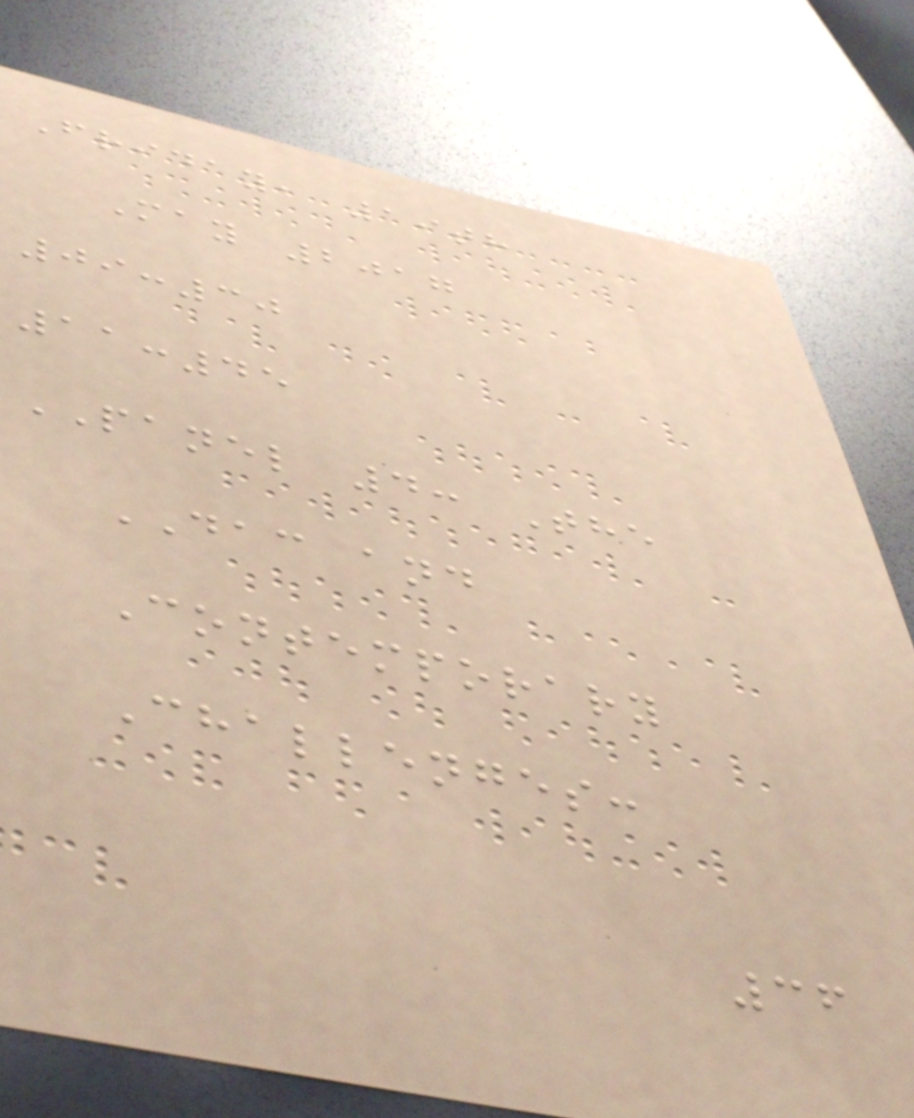Friday, 19th
May 2017
09:30
11:45
PANEL 4: The
DAC and
Contemporary
Challenges:
36
